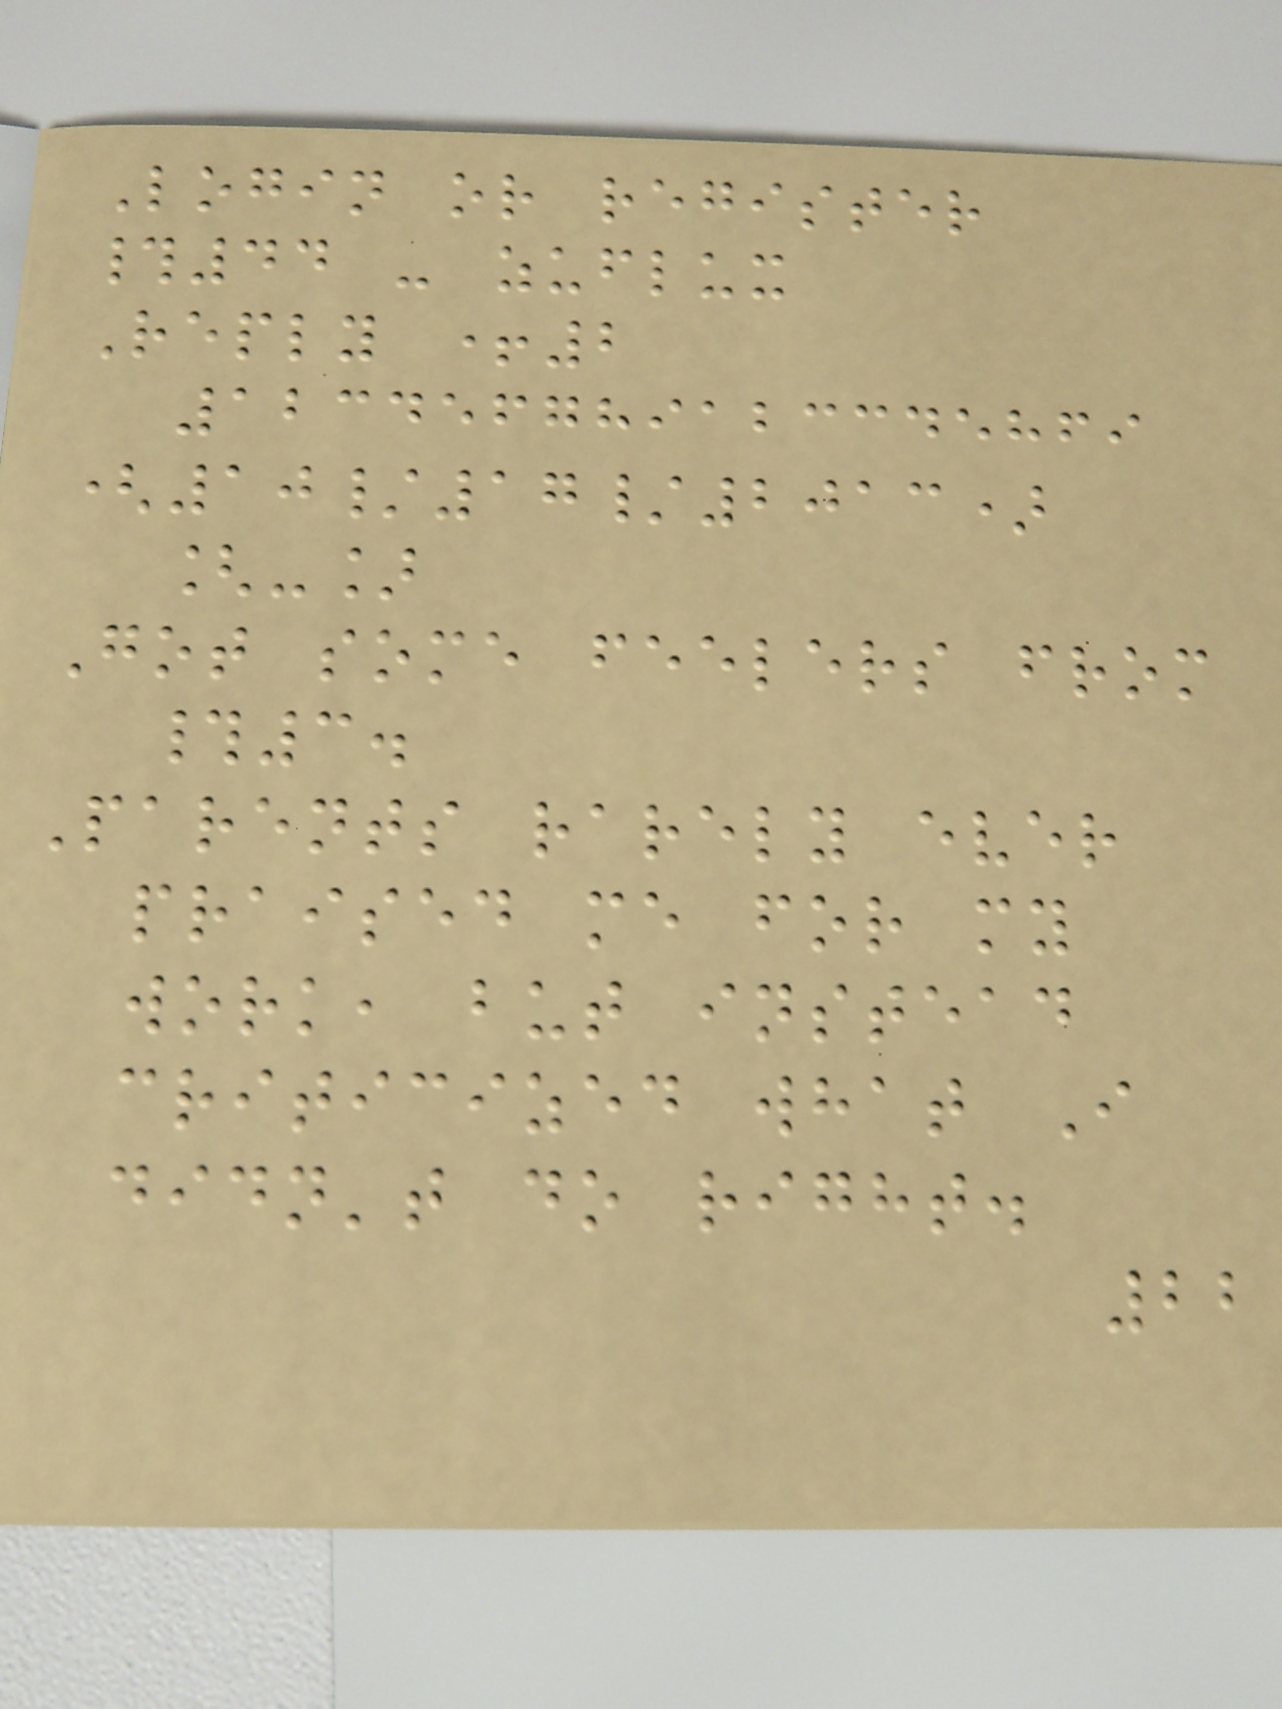Login or register
#44 - zuflux
Reply +2
123456789123345869
(10/17/2013)
[-]
Got some feelers from
#3.
Parents rarely ever
praised me for my
work, but instead
criticized what I
didn't do right.
22
